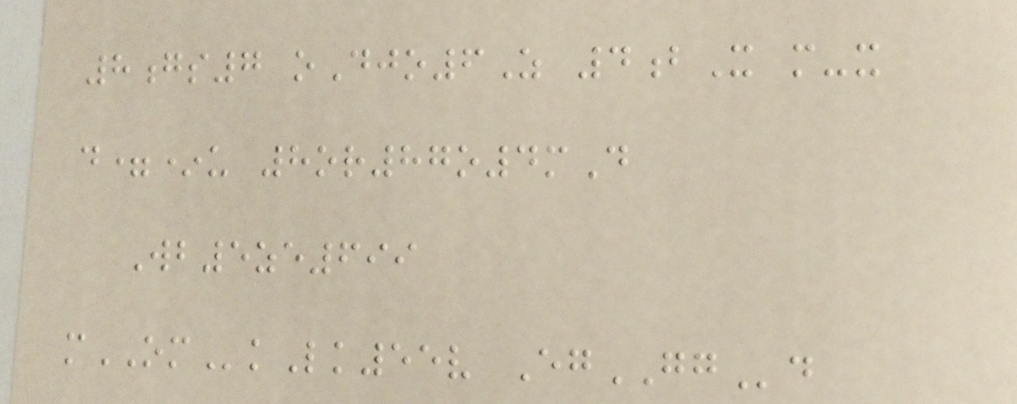8gs7 oDjo6Z 4bX m-x
d=*u 8or87o4mD
Wb5ze699
mOMkLk55v EgGGd
